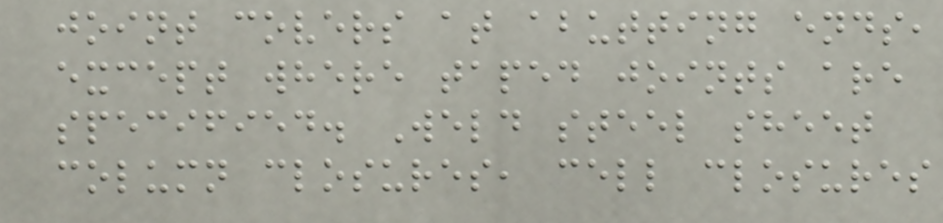joint covers at abutting ends,
except where taped joints are
specified. Weld steel sheet
column closures, cell closures
